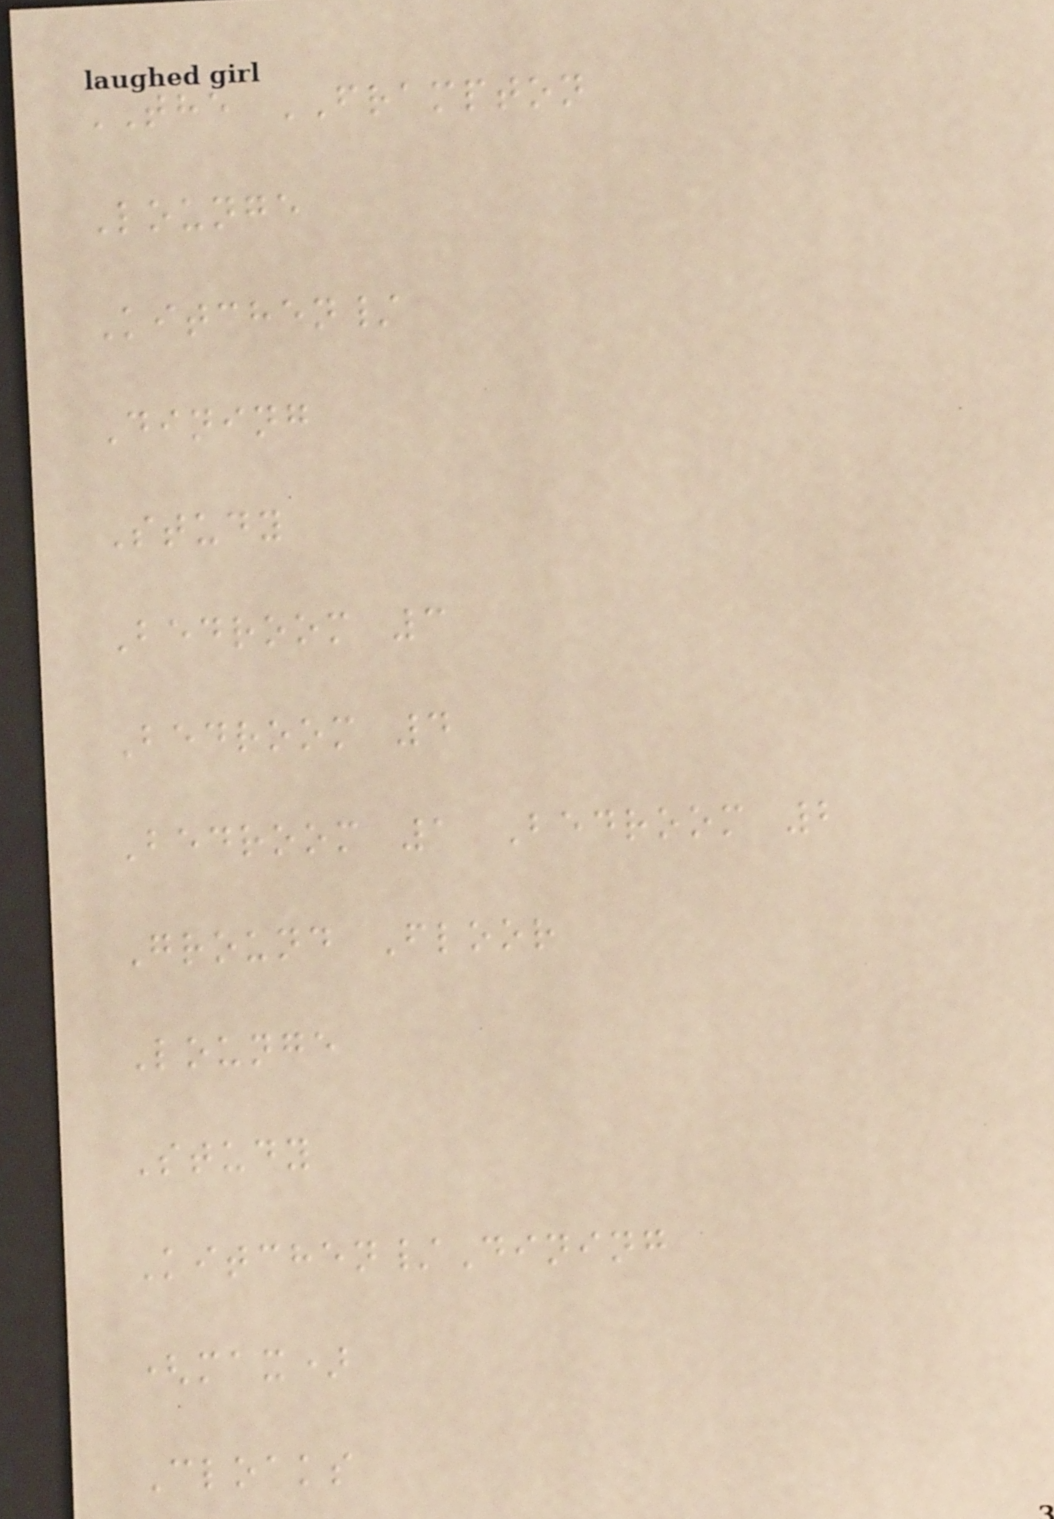THE FRAMPTON
Lounge
Kitchen/
Dining
Study
Bedroom 3
Bedroom 4
Bedroom 1 Bedroom 2
Ground Floor
Lounge
Study
Kitchen/Dining
(max)
Cloaks
